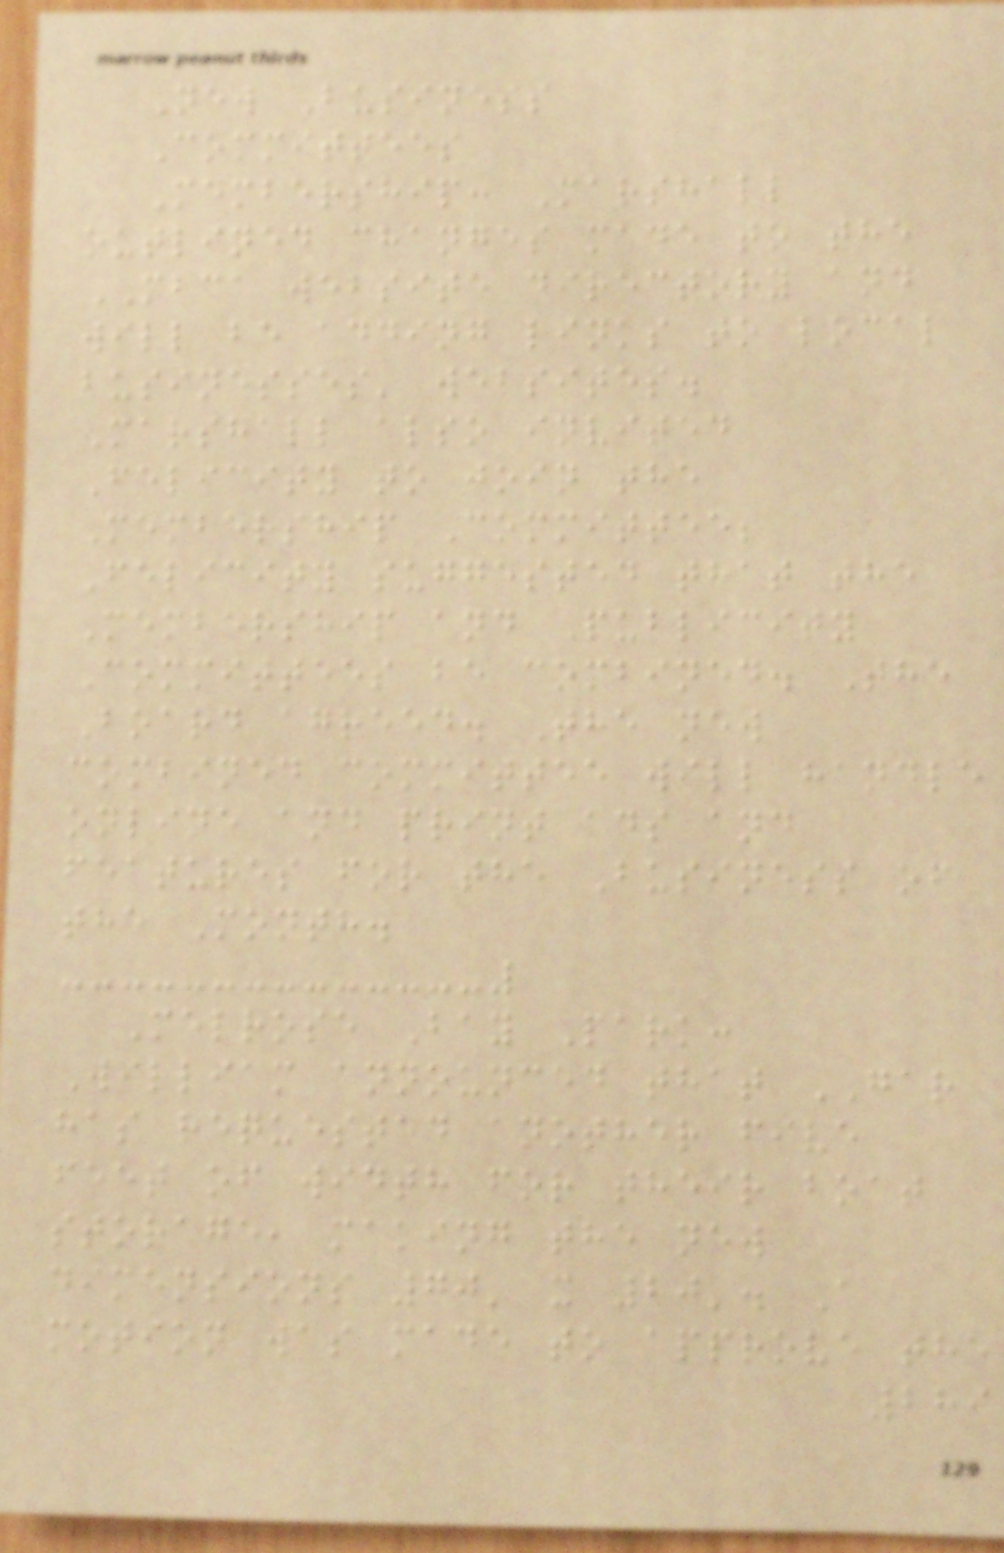New Business
Committees
Membership: Marshall
outlined changes made to the
MBCA website directory and
will be adding links to local
businesses' websites.
Marshall also invited
Felicity to join the
Membership Committee;
Felicity suggested that the
Membership and Publicity
Committees be combined. The
Board agreed. The new
combined committee will handle
online and print ads and
features for the Business of
the Month.
Melrose Bay Park:
William announced that GAR
has requested another five
feet of width for their boat
storage, making the new
dimensions 70' x 20'. A
motion was made to approve the
289
